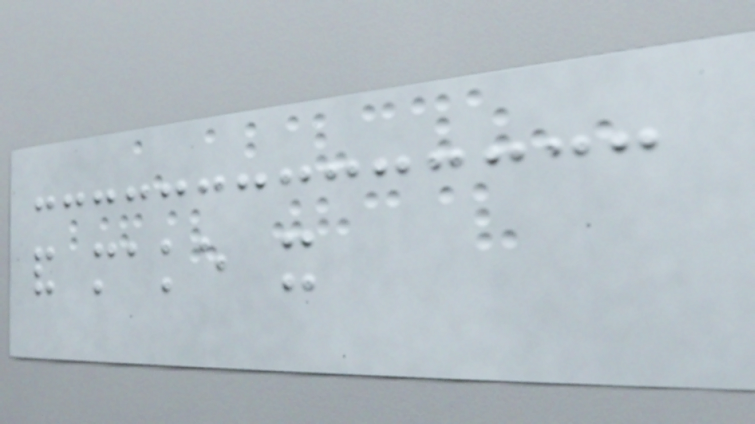and make it
